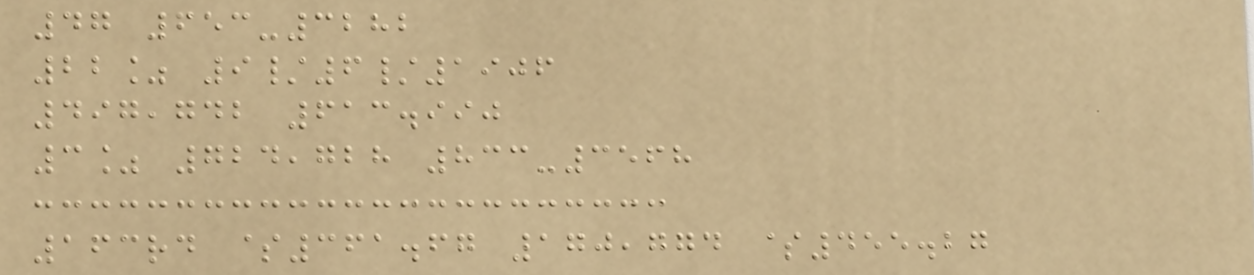47 653-3282
22% 9/6/1906
497,742 613.990
3% 724,728 833-3568
163rd $361.67 170,774 $455.27
